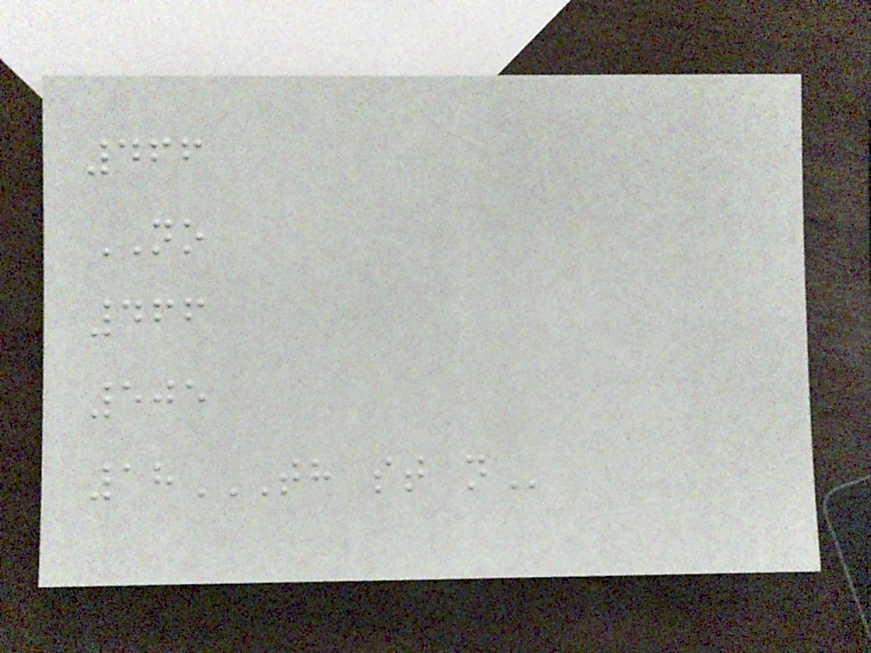466
NO
466
505
18TH ST N
